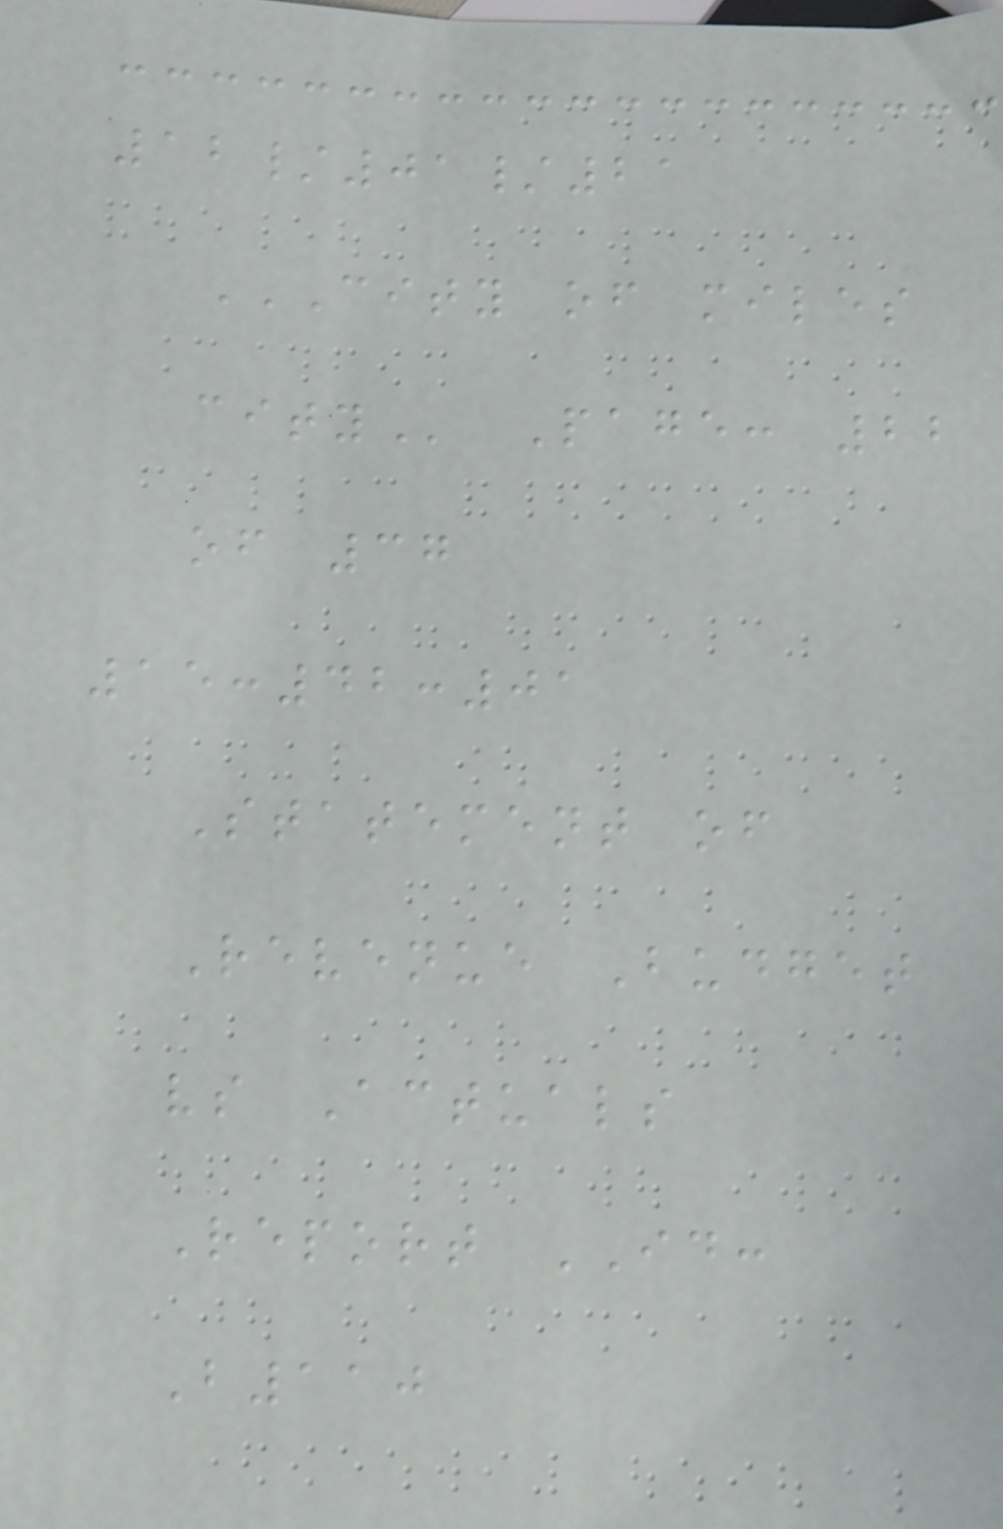12/01/21
CITY OF MILES
CITY Page: 22
of 37
15:42:01
Statement of
Revenue Budget
vs Actuals
Report ID:
B110
